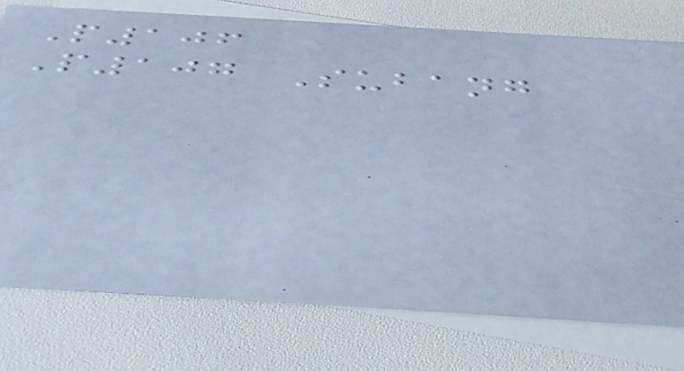P106
P107 Subang
